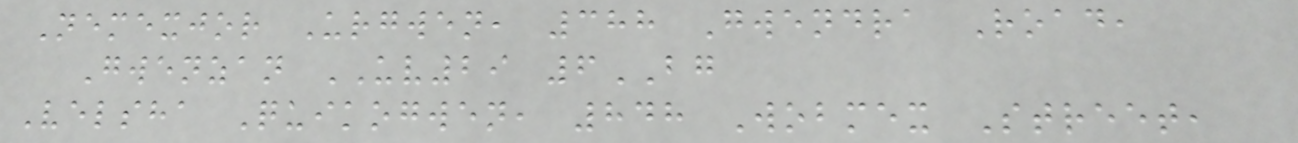Nemexjor Urgwen, 388 Gwendra Road,
Gwenzan UV29 6BG
Velsha Quikogwen, 848 Wobmex Street,
